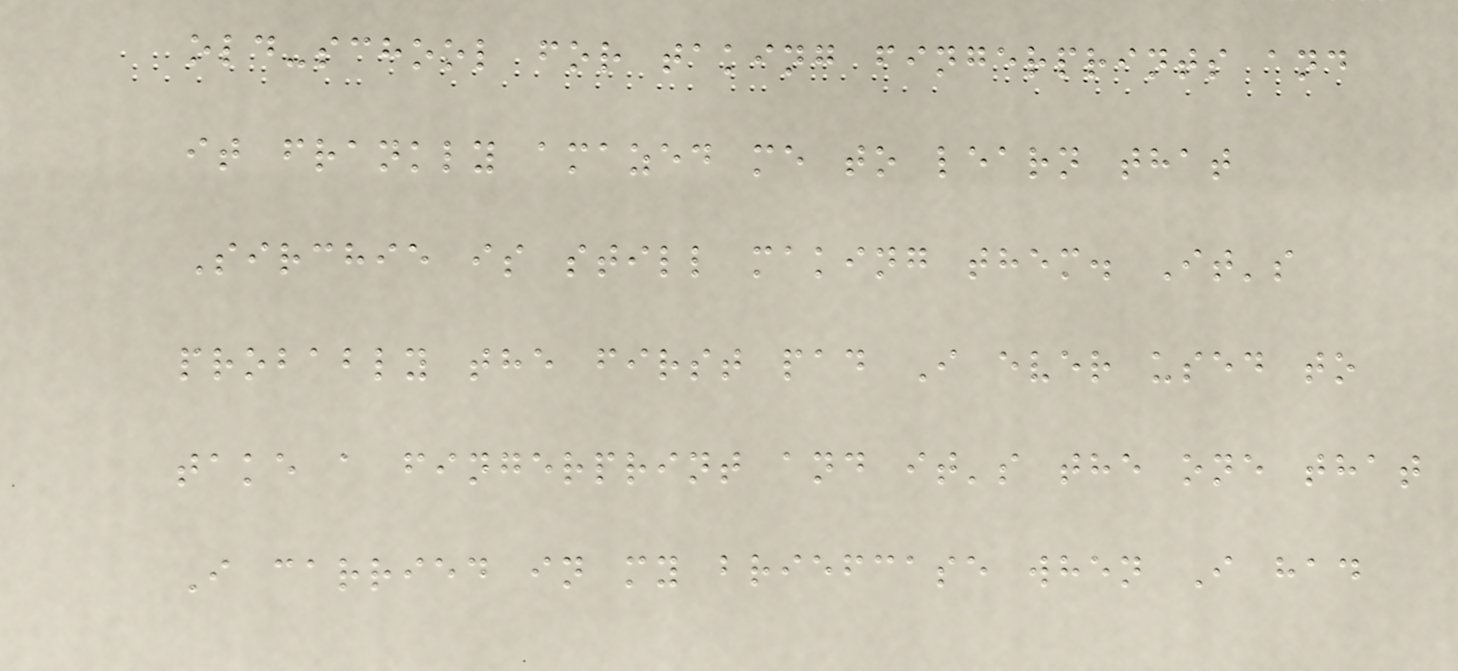old-school for taking fingerprints and
it frankly amazed me to learn that
Sirchie is still making them. It's
probably the first pad I ever used to
take a fingerprint and it's the one that
I carried in my briefcase when I had
